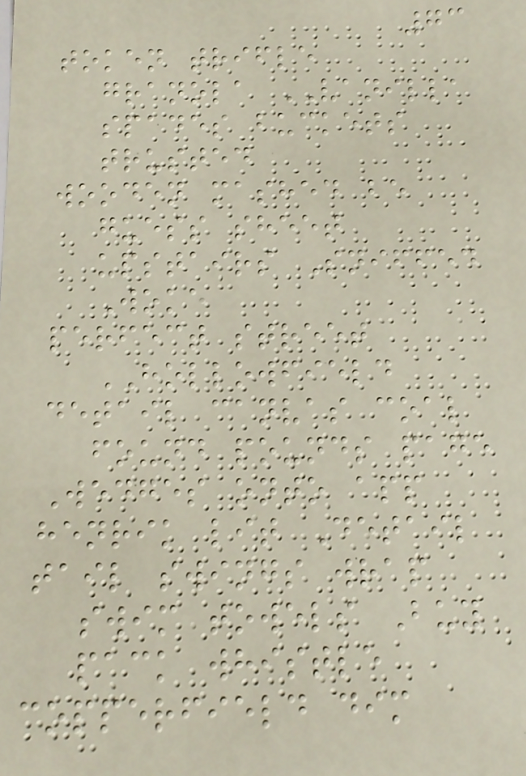73
token trifle
granola VANILLA
spades buckets
trusted
wooden mashed be
guess sheet
upstairs Sniffed
Woke
perfect street
HOLLOWFIELD
detail canvas coal
found pounds page
Wedges onto app
henrik lit Detail
tail swings wrap
swim towels Buy
pack whistle
copperfield dim
